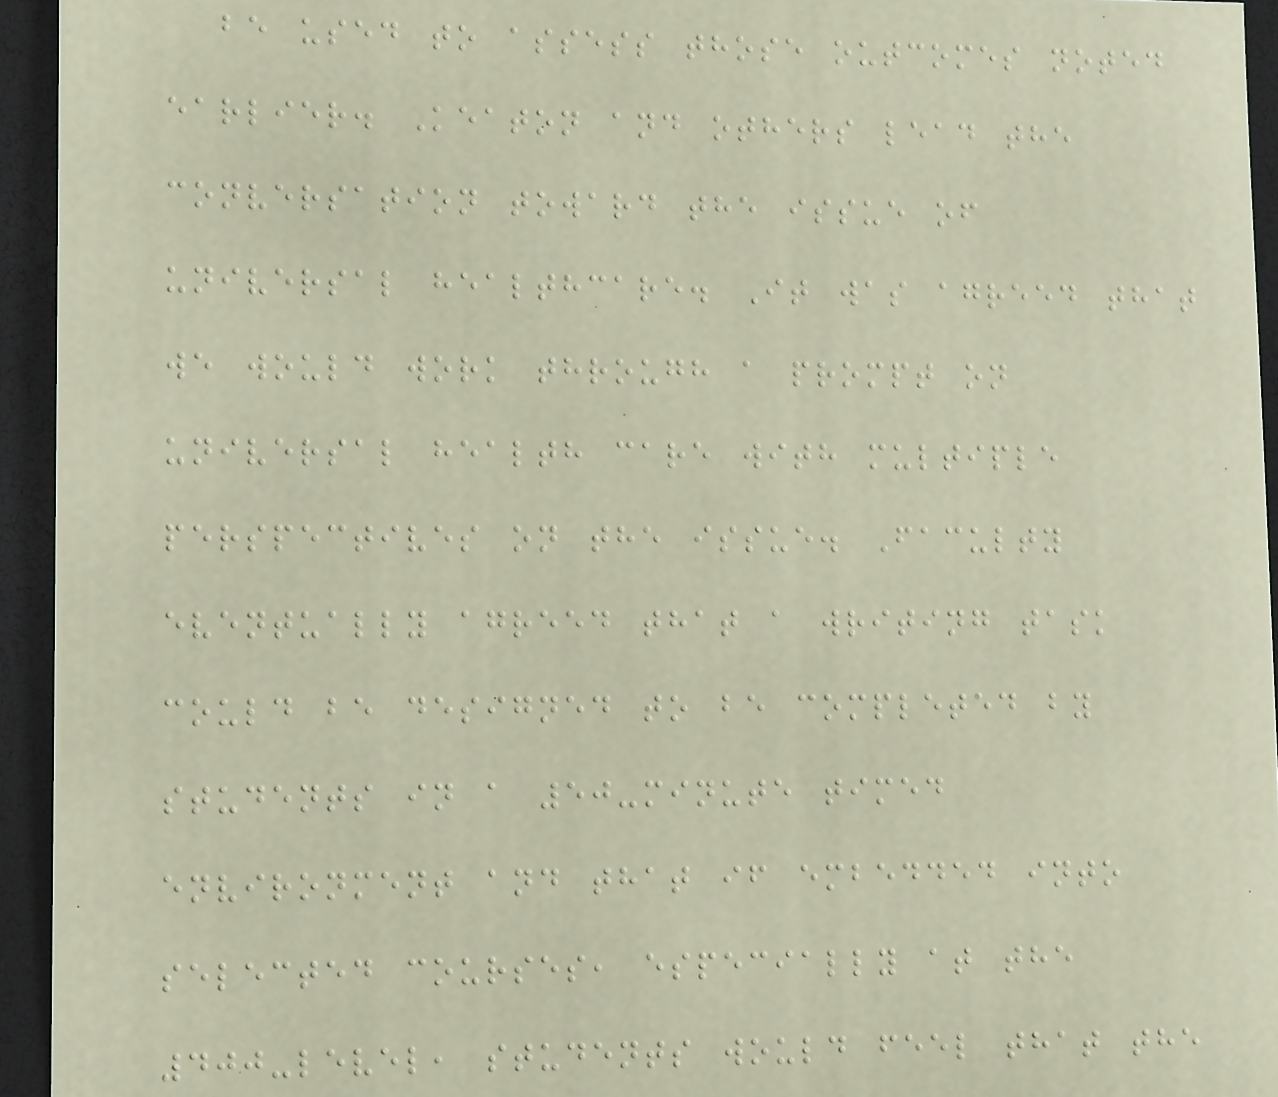be used to assess those outcomes noted
earlier. Keaton and others lead the
conversation toward the issue of
universal healthcare. It was agreed that
we would work through a prompt on
universal health care with multiple
perspectives on the issue. Faculty
eventually agreed that a writing task
could be designed to be completed by
students in a 50-minute timed
environment and that if embedded into
selected courses, especially at the
400-level, students would feel that the
